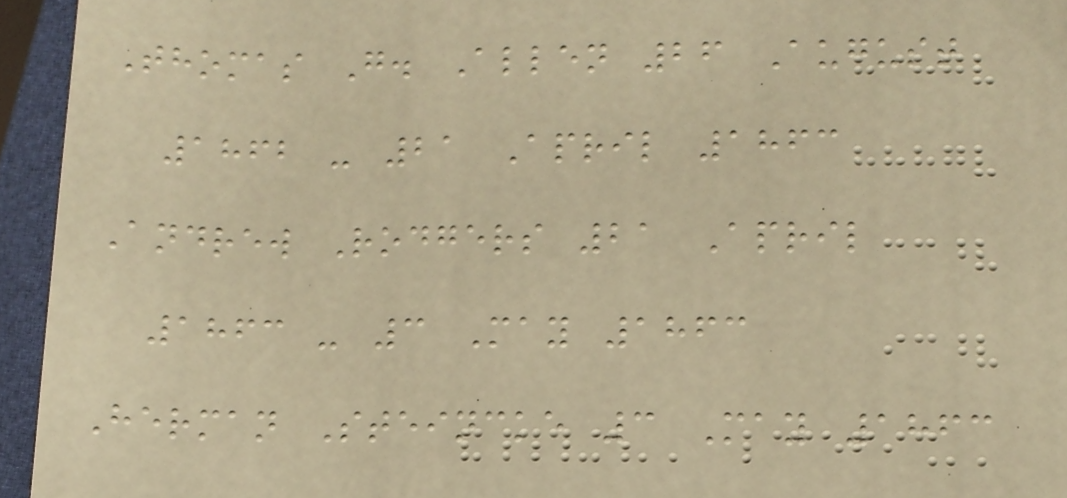Thomas G. Allen 26 August
1862 - 21 April 1863
Andrew Rodgers 21 April
1863 - 3 May 1863
Herman Steincke 3 May 1863
